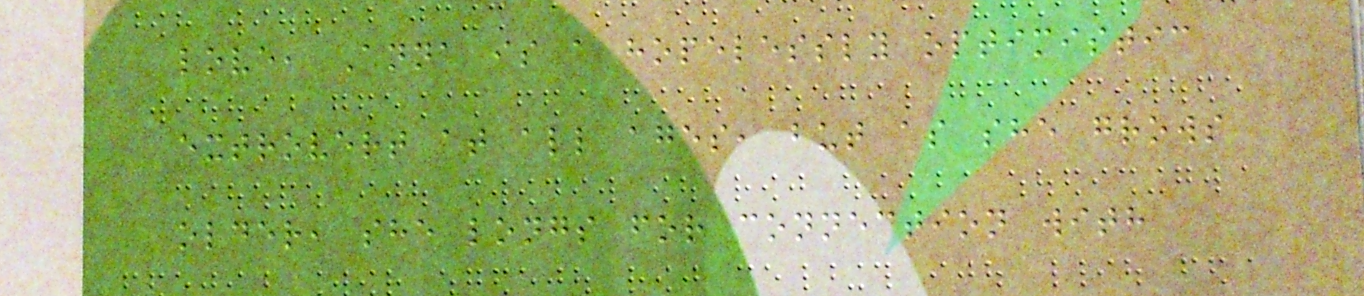love, Anna is a hopelessly optimistic
extrovert at all ages, but as she grows
older, she longs for connection with
